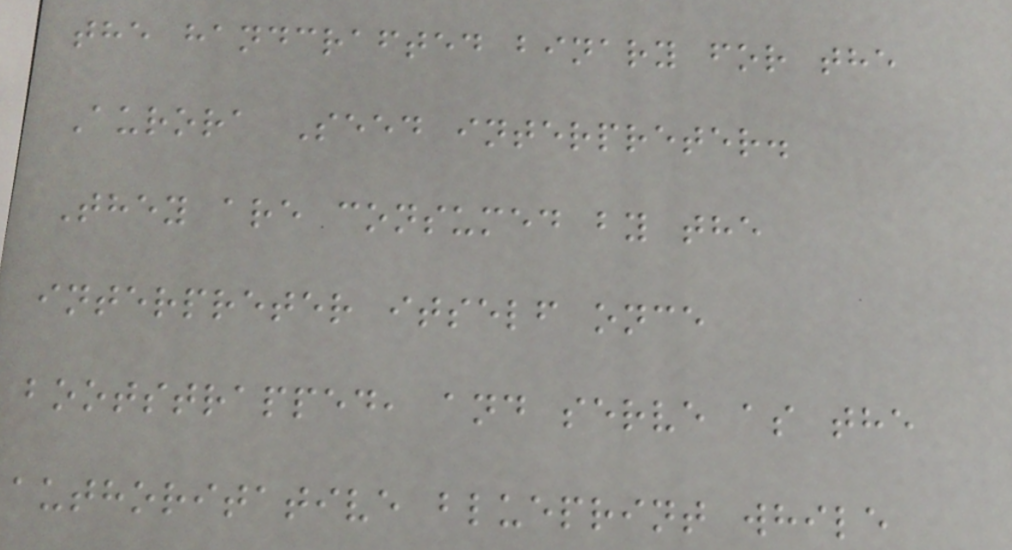the handcrafted binary for the
Aurora Seed interpreter.
They are consumed by the
interpreter itself once
bootstrapped, and serve as the
authoritative blueprint while
